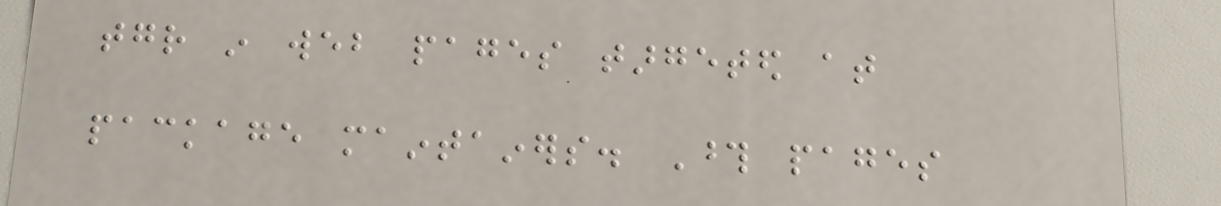together in web pages targeted at
package maintainers. Those pages
